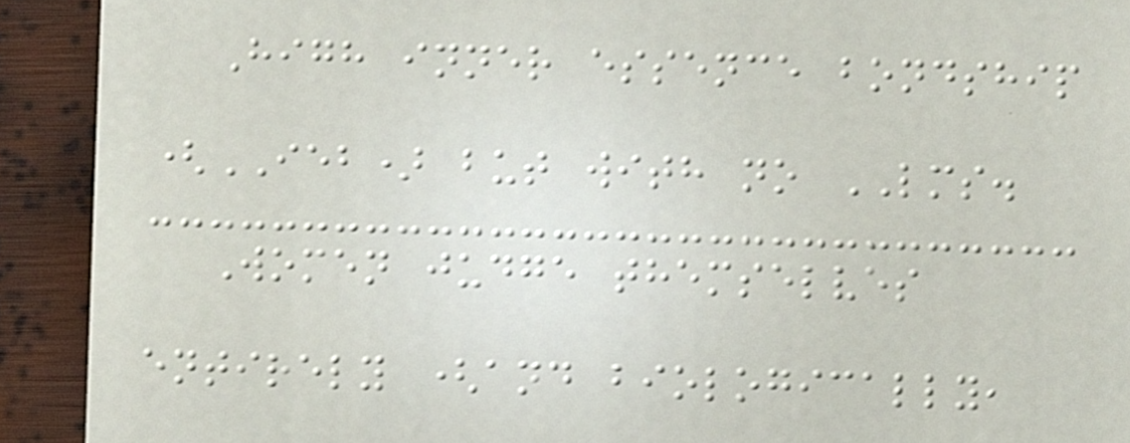High inner essence bondship
(IEB) but with no LMS.
Women judge themselves
entirely (and biologically,
